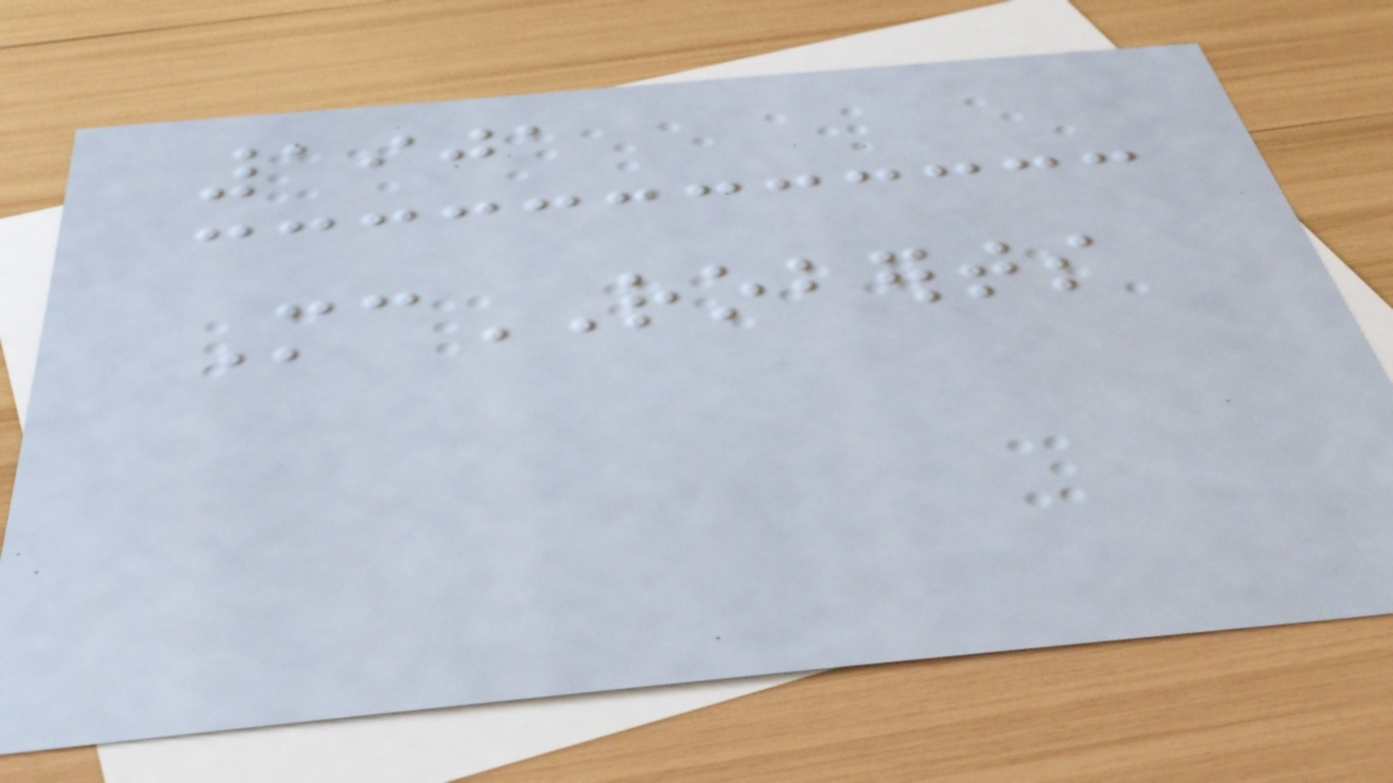1901
McROBERTS
